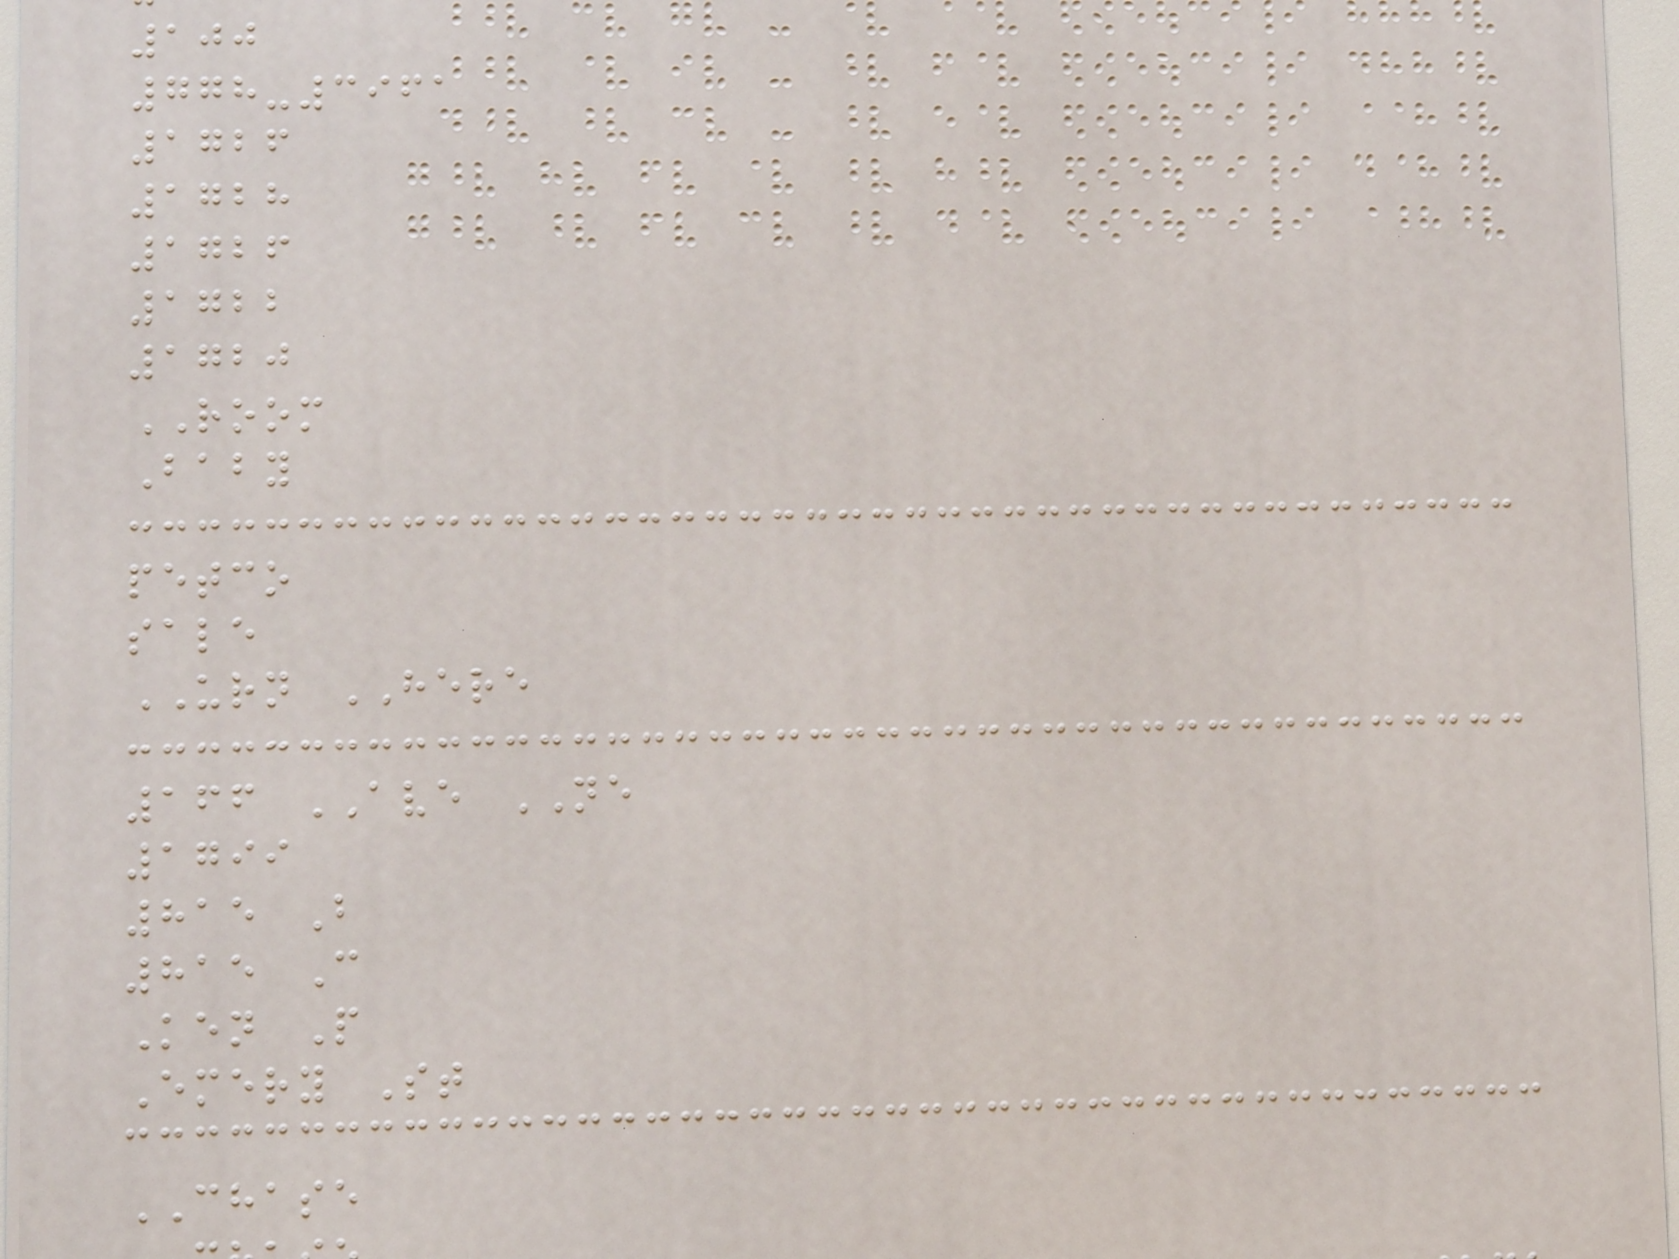100
778-3961
1726
1728
1726
1722
1720
ROOM
Baby
petco
sale
URN HERE
166 AVE NE
1799
815 B
815 C
Ken P
Emery St
CHASE
